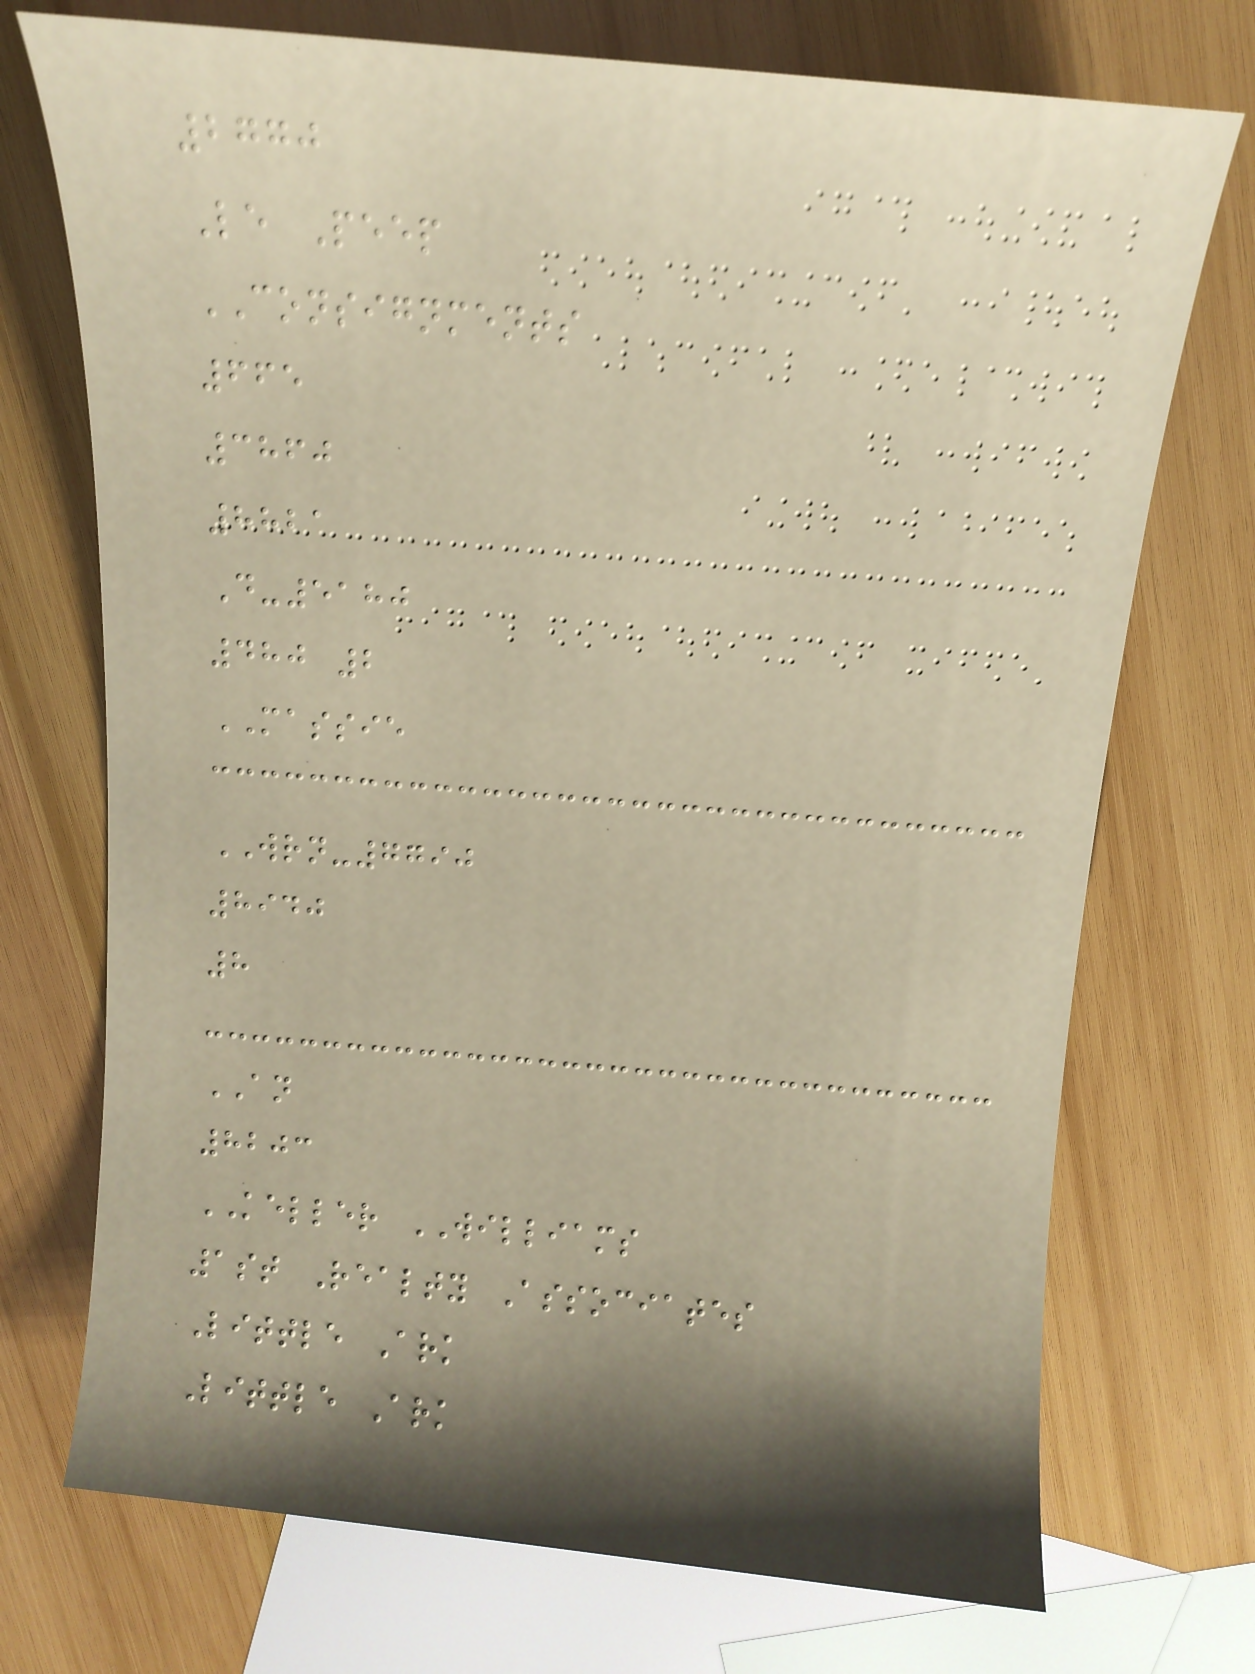2770
Le Peep
CONSIGNMENTS
665
3860
8821
D-5180
480 2
MASSIE
WRN-7790
8940
8
AN
8203
KELLER WILLIAMS
1st Realty Associates
Little Ark
Little Ark
